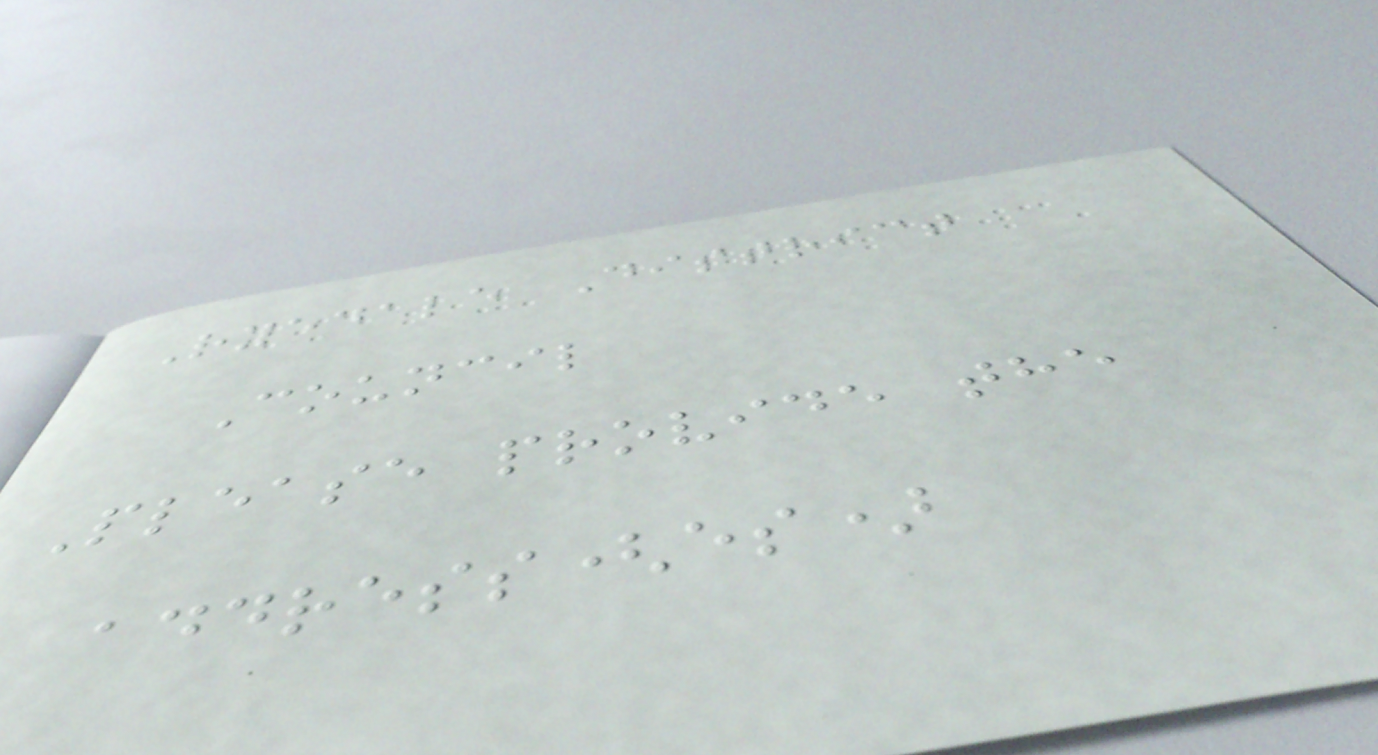Ryedale District
Council
Please provide the
address(es)
